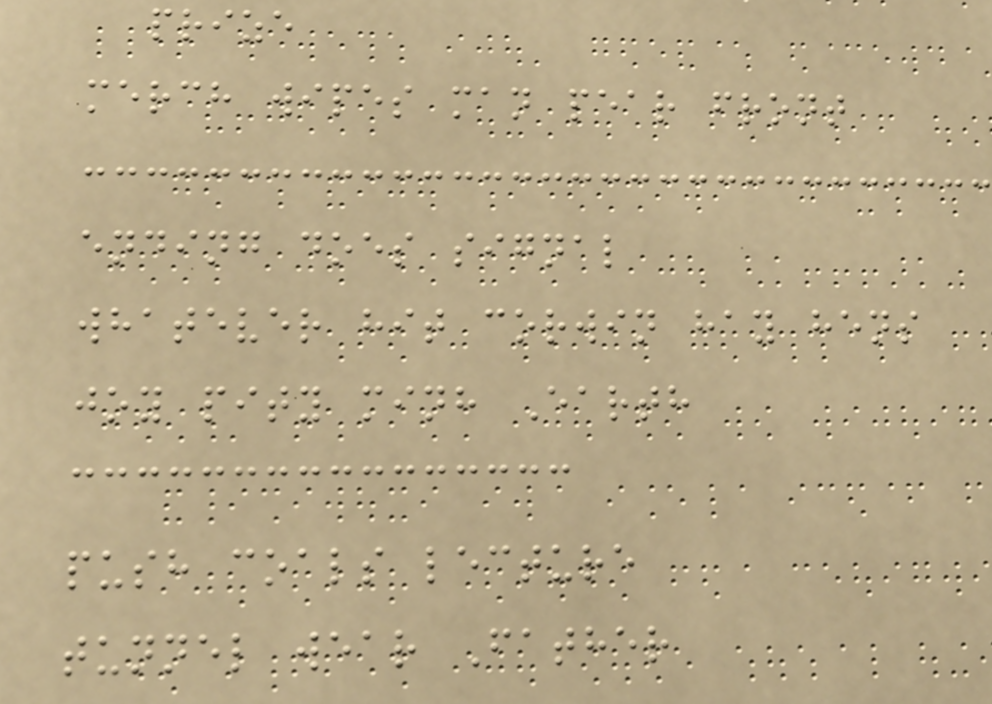prize
merch wipes man pear front
ending does signal
whatever hit corwin hay hens
joy pity minh Earth
push coals lecture
tunnel wear Father
